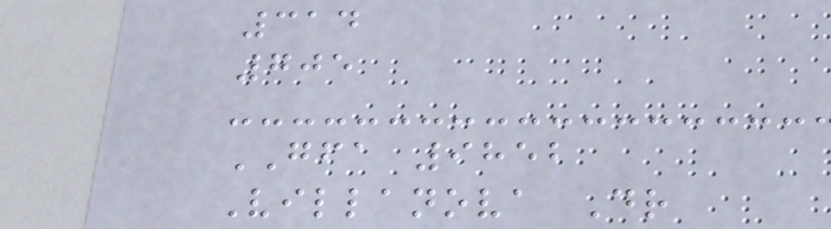314
705
GFA 9852
Villanova Dr
